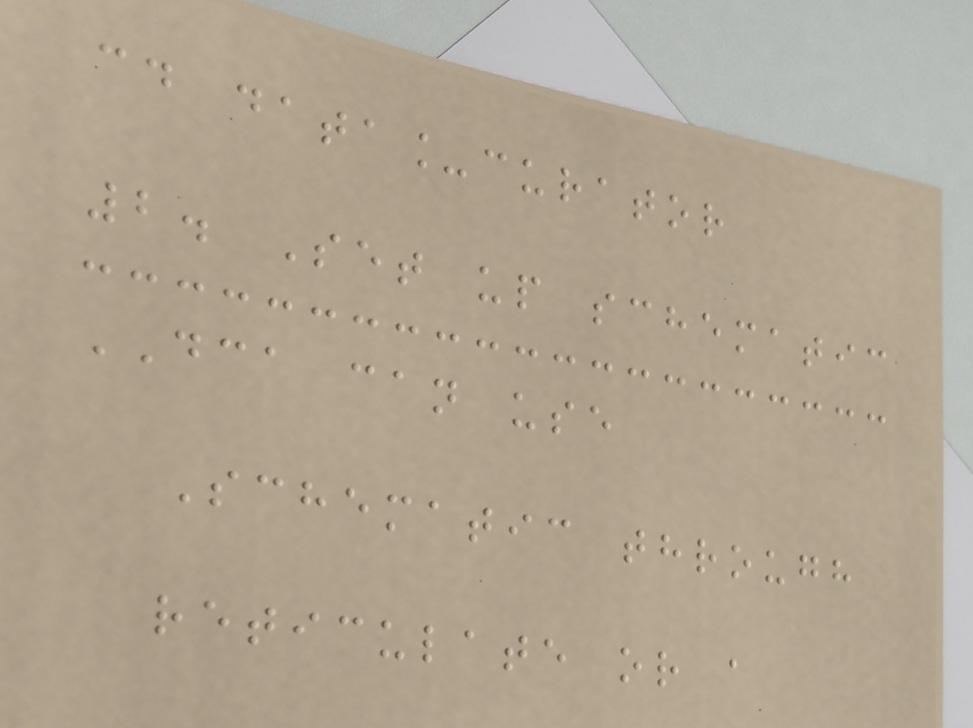cd data_curator
2. Set up schematic
DCA can use
Schematic through
reticulate or a
